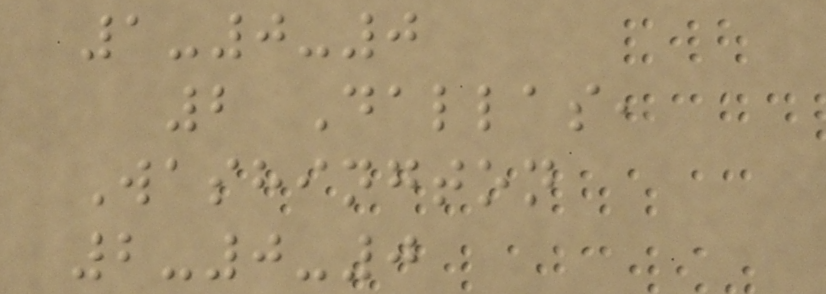1-0-0
2 Dallas,
Washington
2-0-0
